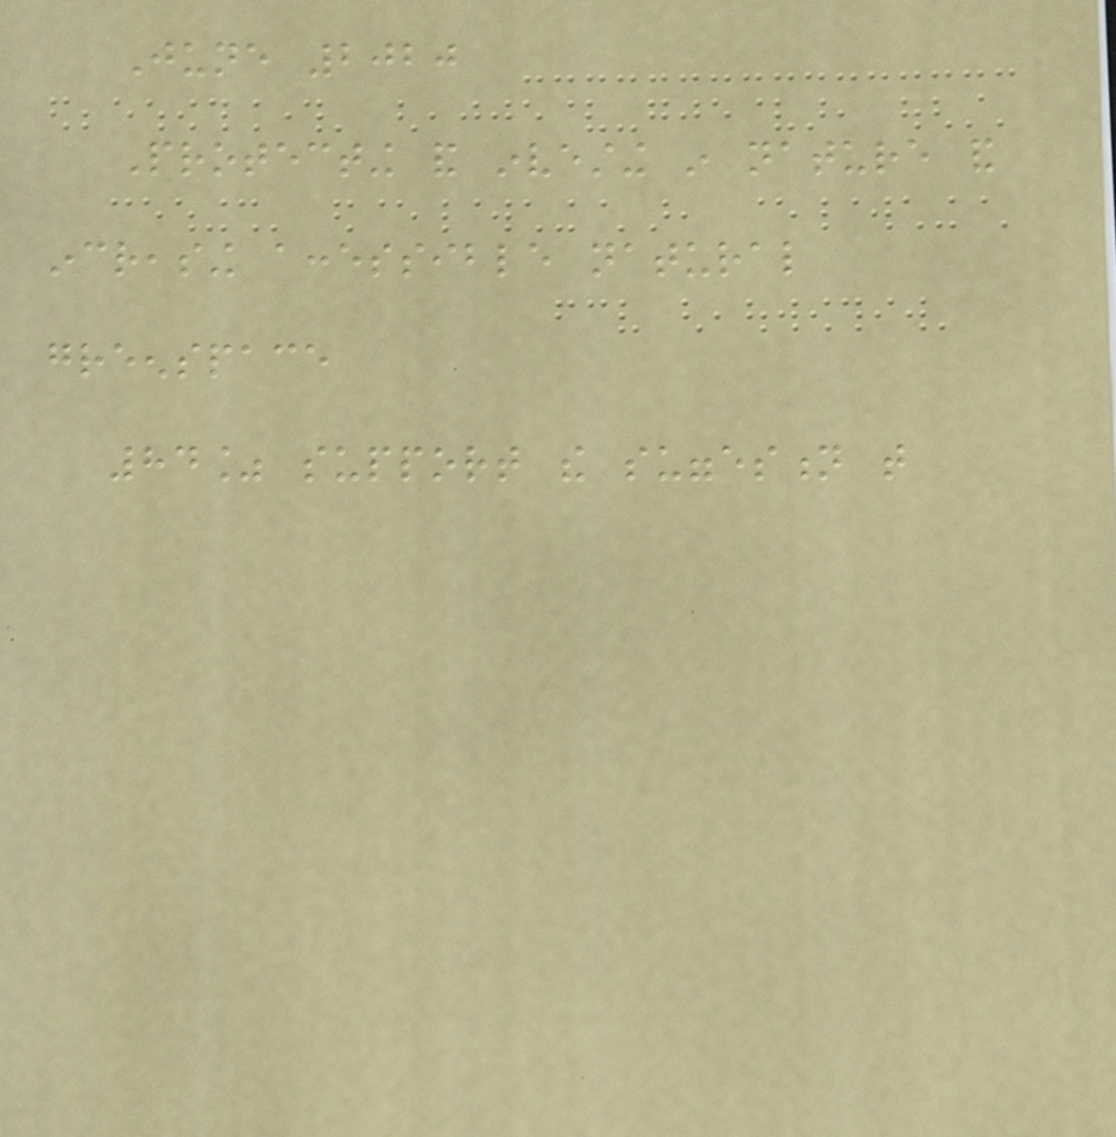June 2020
Protecting and investing in nature and
increasing accessible natural
greenspace
84% support the suggestion that
